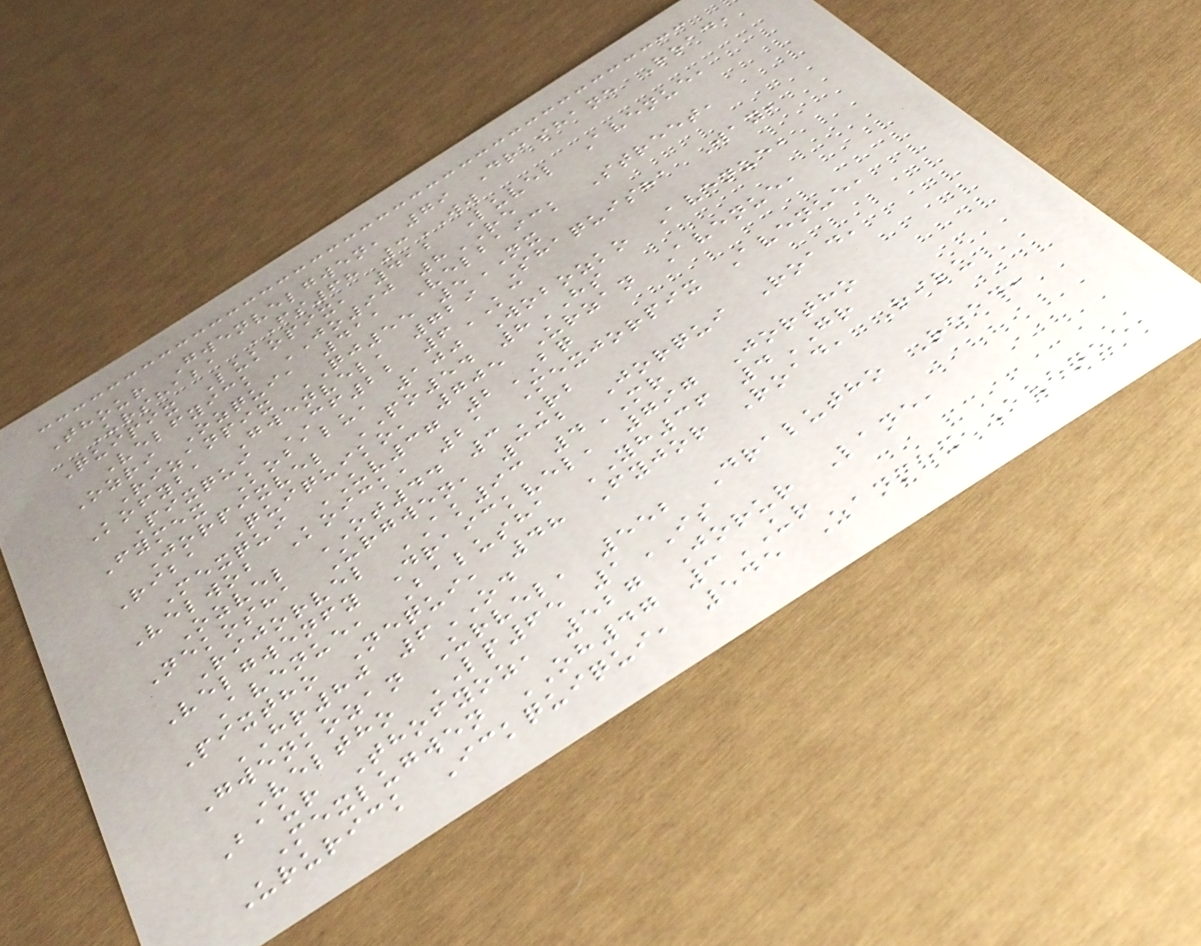Thour Gwenvelgwen, 79 Drashane Road,
Urshaba FS68 3WW
Quipix Lukopix, 412 Luvel Avenue,
Velfyick JO90 8RE
Ozri Ozqui, 411 Velbaick Street,
Rizanpix QJ55 5NX
Kofyba Gwenvel, 729 Shaquisha Way,
Pixqui CF22 6KC
Fymex Kobalu, 100 Wobozko Avenue,
Jorpixvel PO54 8HS
Riba Quiquiko, 705 Urzan Avenue,
Mexqui UV37 2BQ
Velwob Koick, 21 Mexjorpix Avenue,
Ozvel OT44 3RB
Nekosha Urgwen, 332 Jorqui Road,
Rijorvel AK93 4MR
Velgwenfy Draickvel, 797 Jortho
Avenue, Balusha YH36 4GR
Pixtho Nequi, 48 Fyjor Road, Rilu
HR80 6OD
Gwenkozan Urvel, 552 Dralutho Road,
Veltho LP65 1IS
Baur Thofyoz, 527 Jorur Lane,
Mexlugwen OH47 3UR
Ururick Ickquiqui, 545 Zanmex Avenue,
